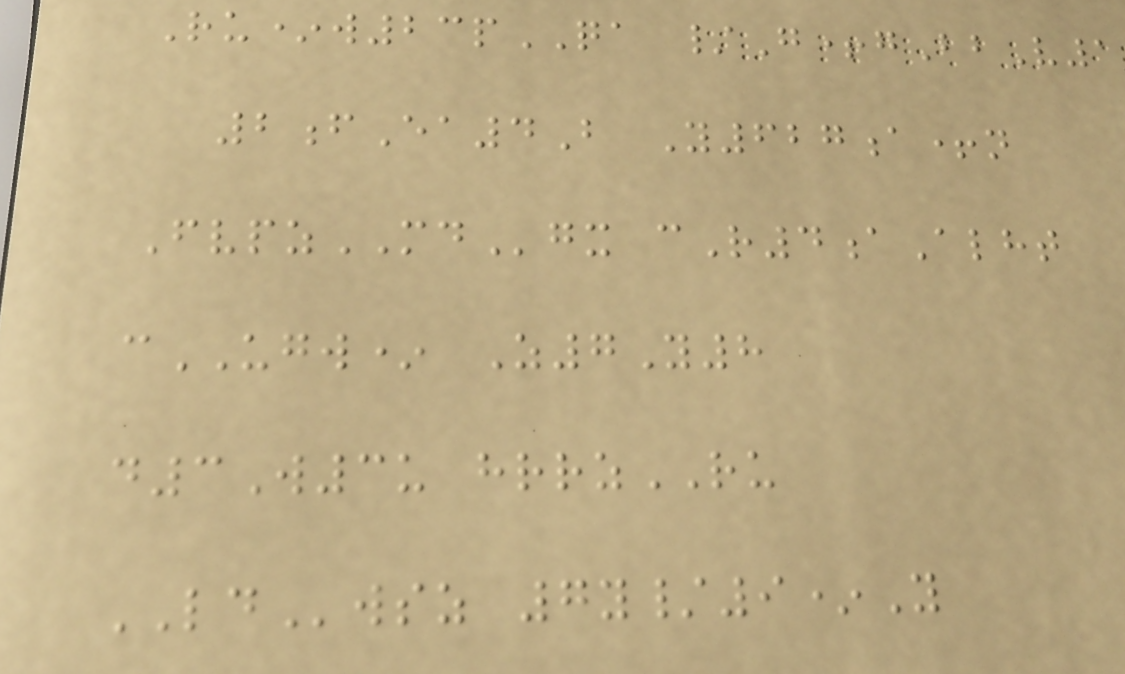Ru*w23pQA /G+gBbV1
2fEa4B Y627a+n
FvpzMDgx cR4aAlht
cUGW* Z7Y8
d3W3u hrrzRU
LDwsz 7y/9*Y
